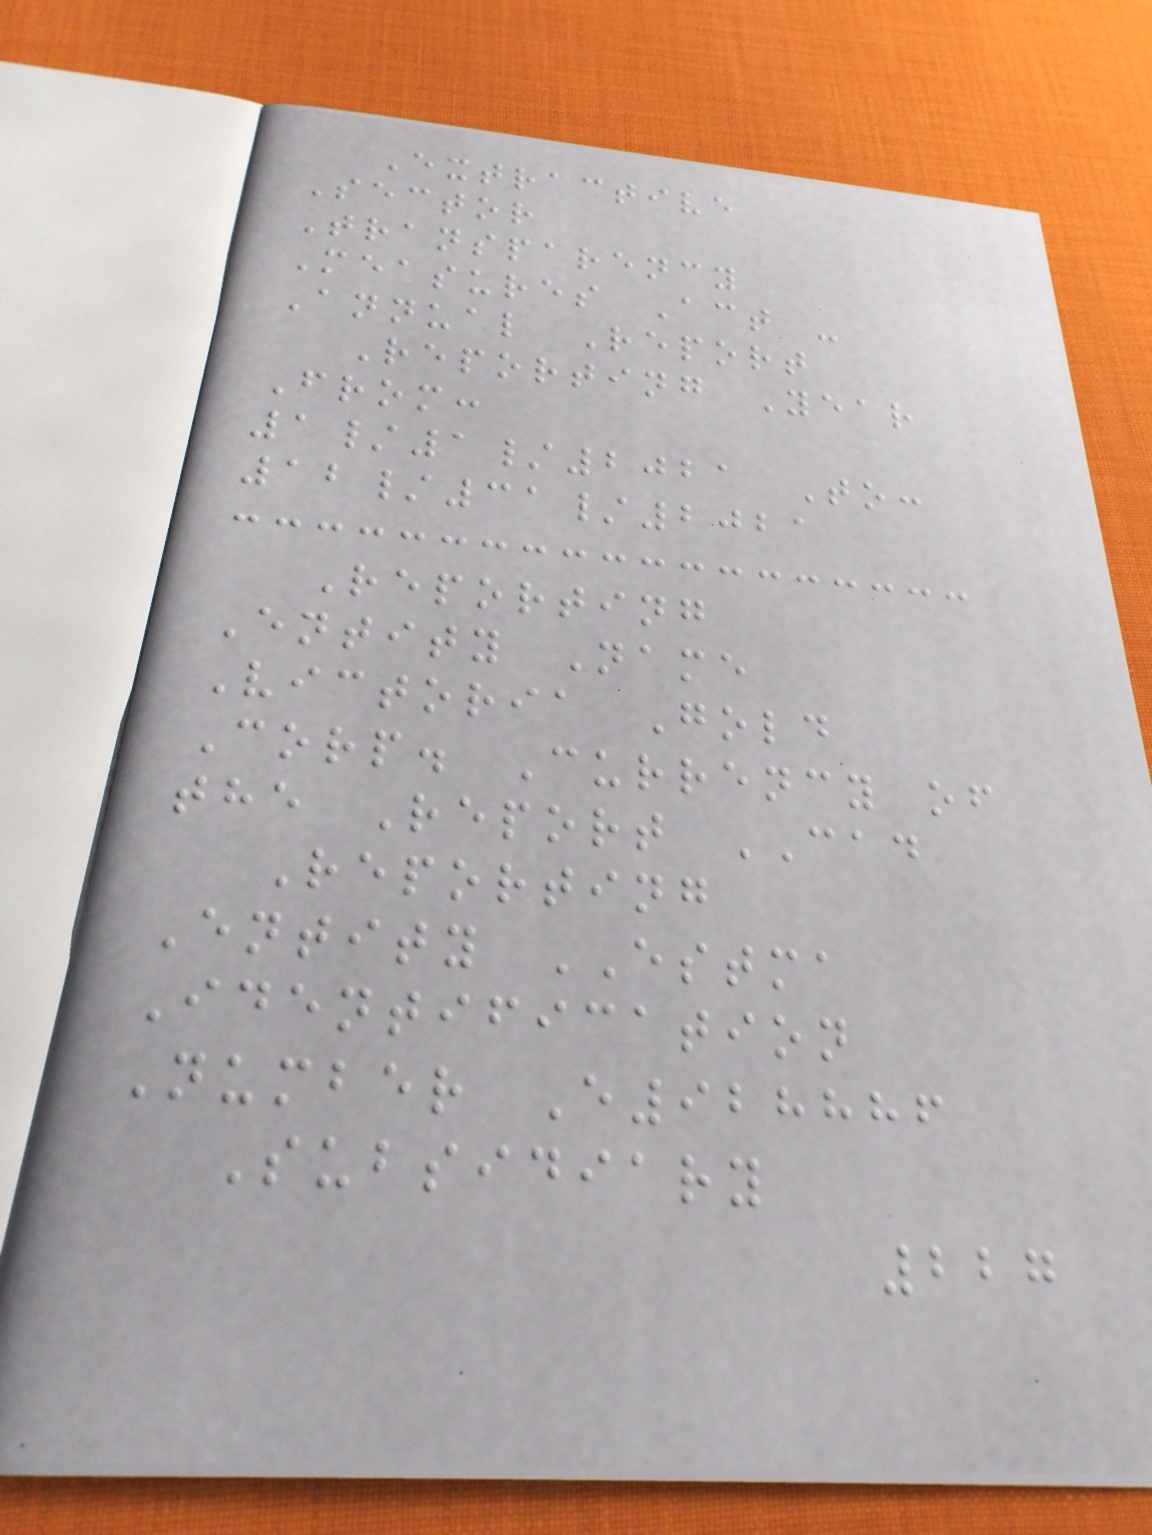Extractive
Sector
Transparency
Measures Act -
Annual Report
Reporting Year
From:
1/1/2021 To:
12/31/2021
Reporting
Entity Name
Victoria Gold
Corp. Currency of
the Report CAD
Reporting
Entity ESTMA
Identification
Number E928886
Subsidiary
227
